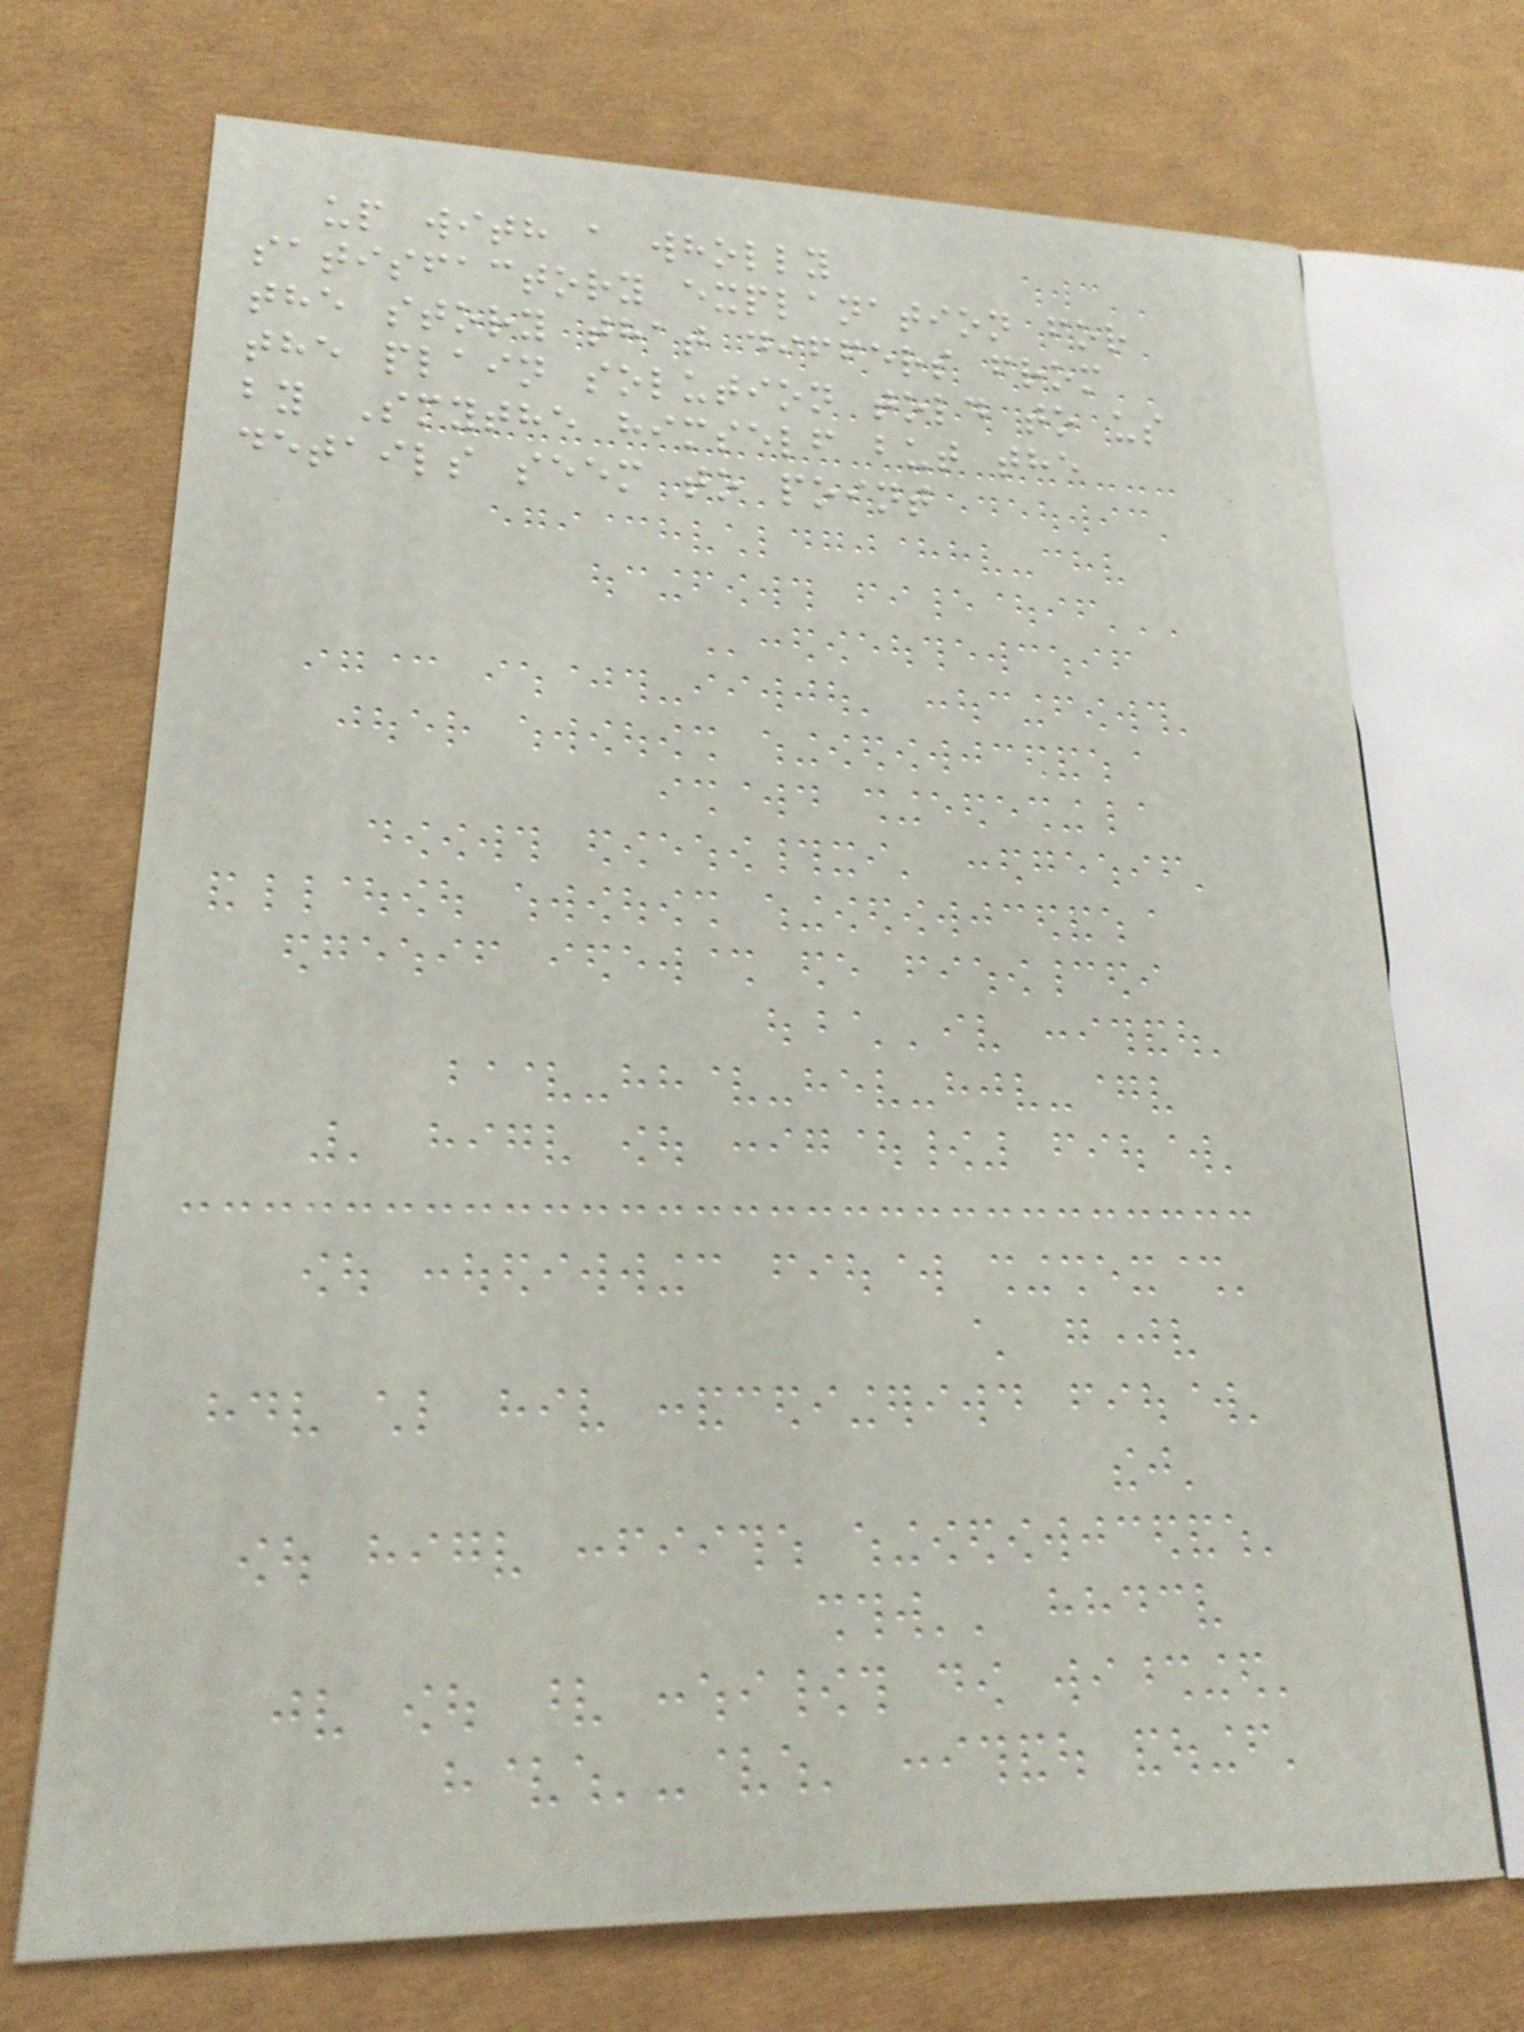up with a wholly
satisfactory explanation for
the story that differs from
the plain solution told to us
by Smythe himself but the
details seem to point
